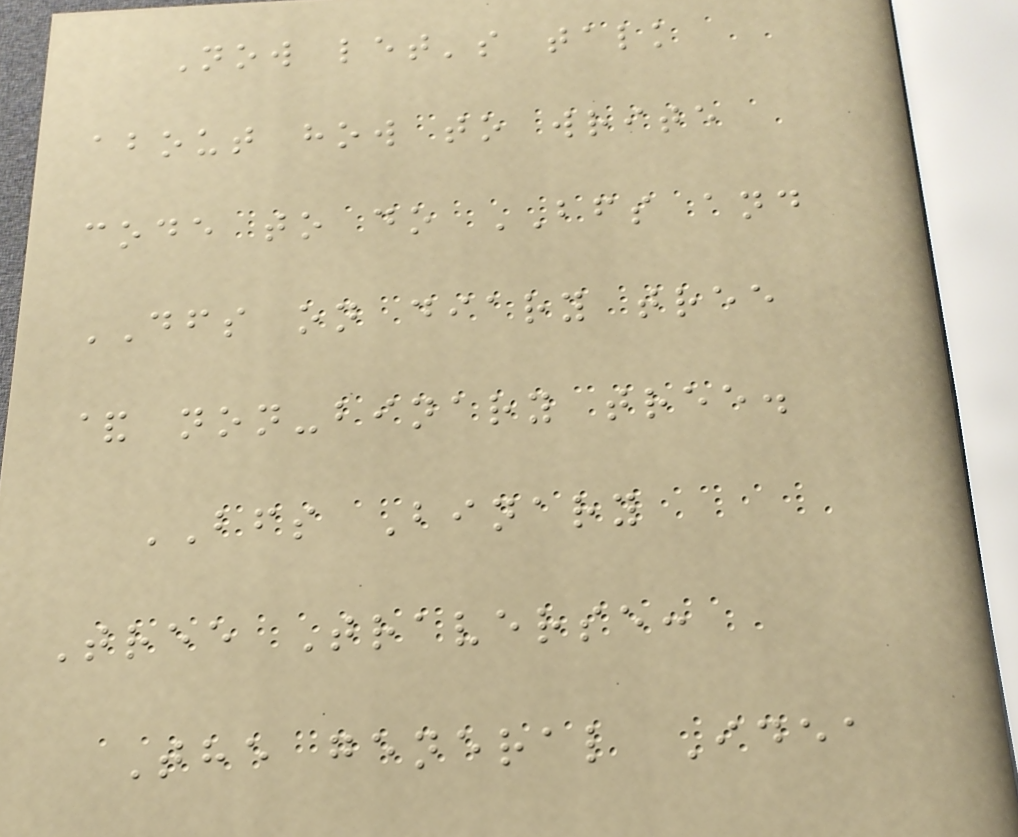Now let's talk
about how to write
code to do BFS and
DFS on diary tree
& non-binary tree.
BFS Binary
Tree Traverse:
The general Idea
